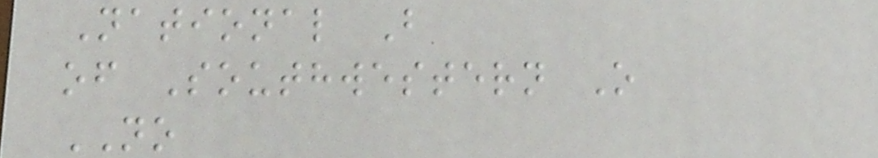National B
of Southwestern O
NO
